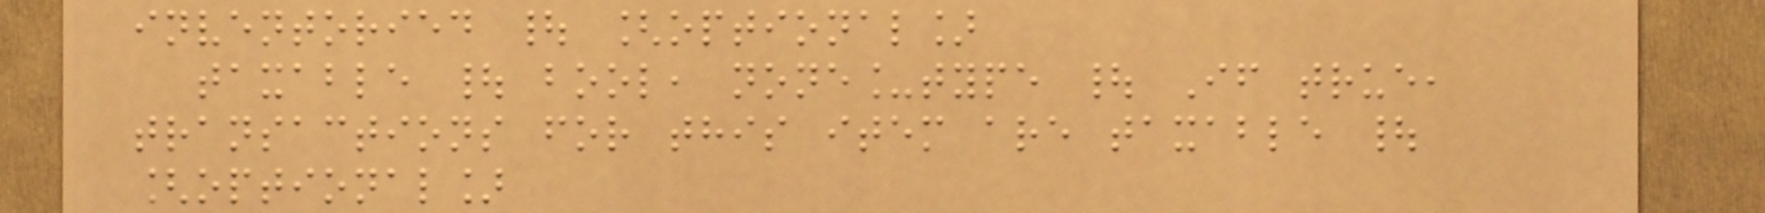inventoried | [optional]
taxable | bool, none_type | If true,
transactions for this item are taxable |
[optional]
